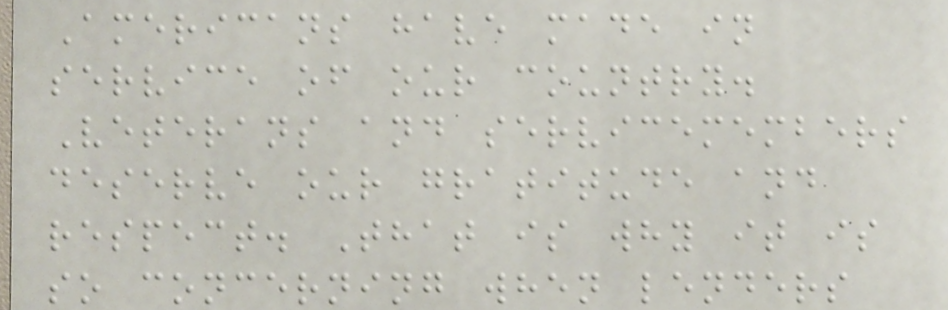Americans have made in
service of our country.
Veterans and servicemembers
deserve our gratitude and
respect. That is why it is
so concerning when lenders
